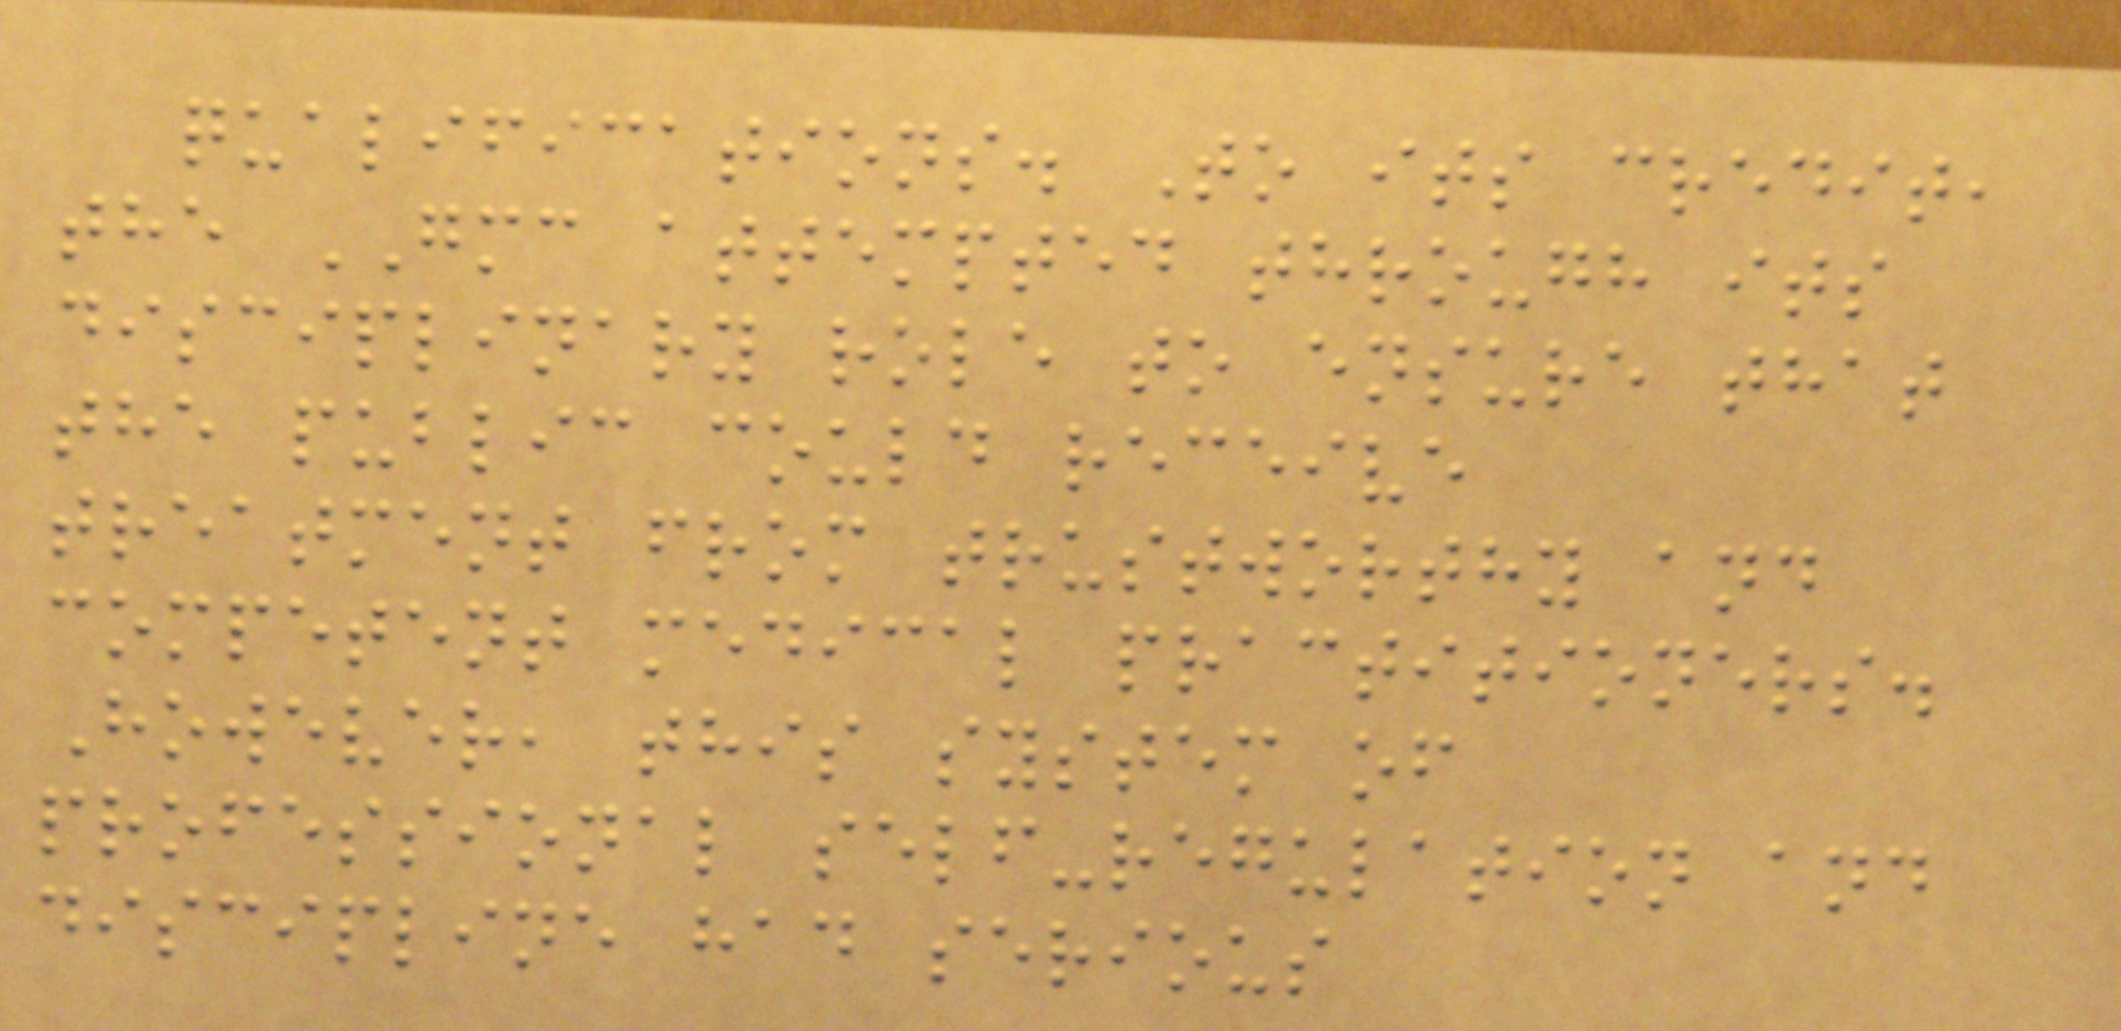qualifications. To its credit,
the GMC attempted through its
disciplinary role to ensure that
the public could receive
treatment from trustworthy and
competent medical practitioners.
However, this system of
professional self-regulation and
discipline had serious
